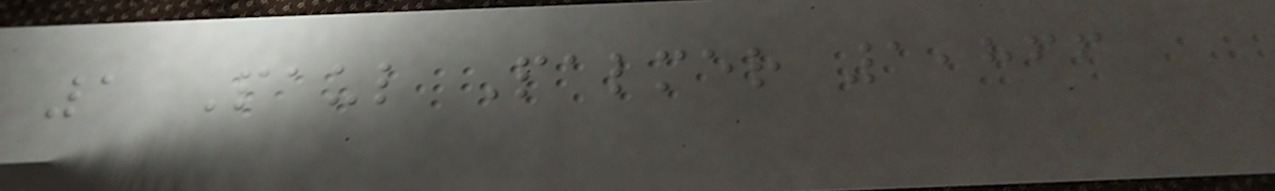1 Paul Palmer 1,866
